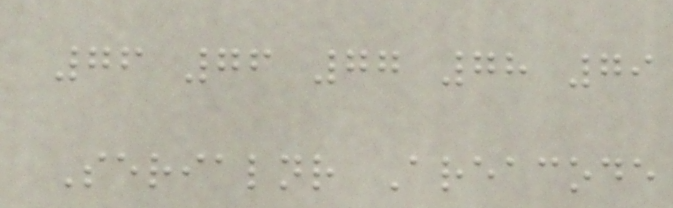76 76 77 78 79
Serialnr Areacode
